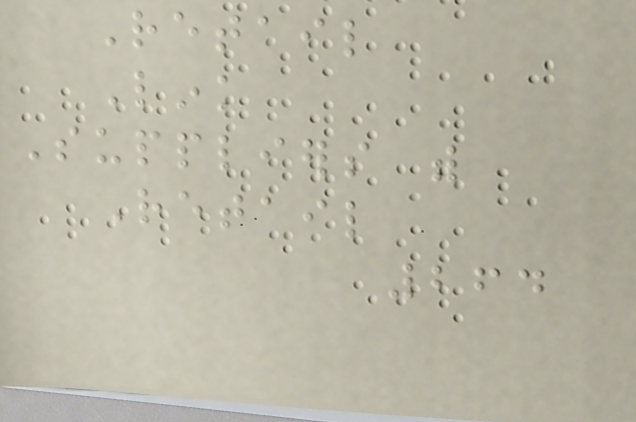Retail
Link
Suppliers with
Retail
264
